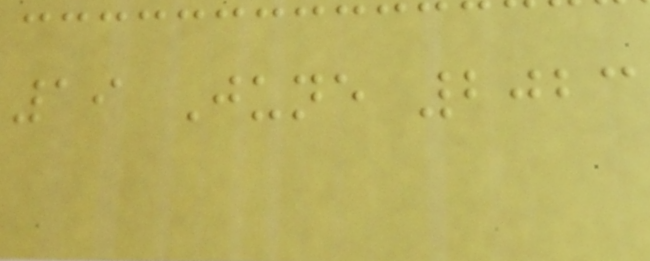19 June 2023
